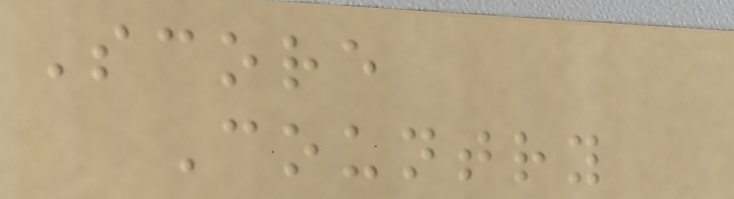Score
Country
